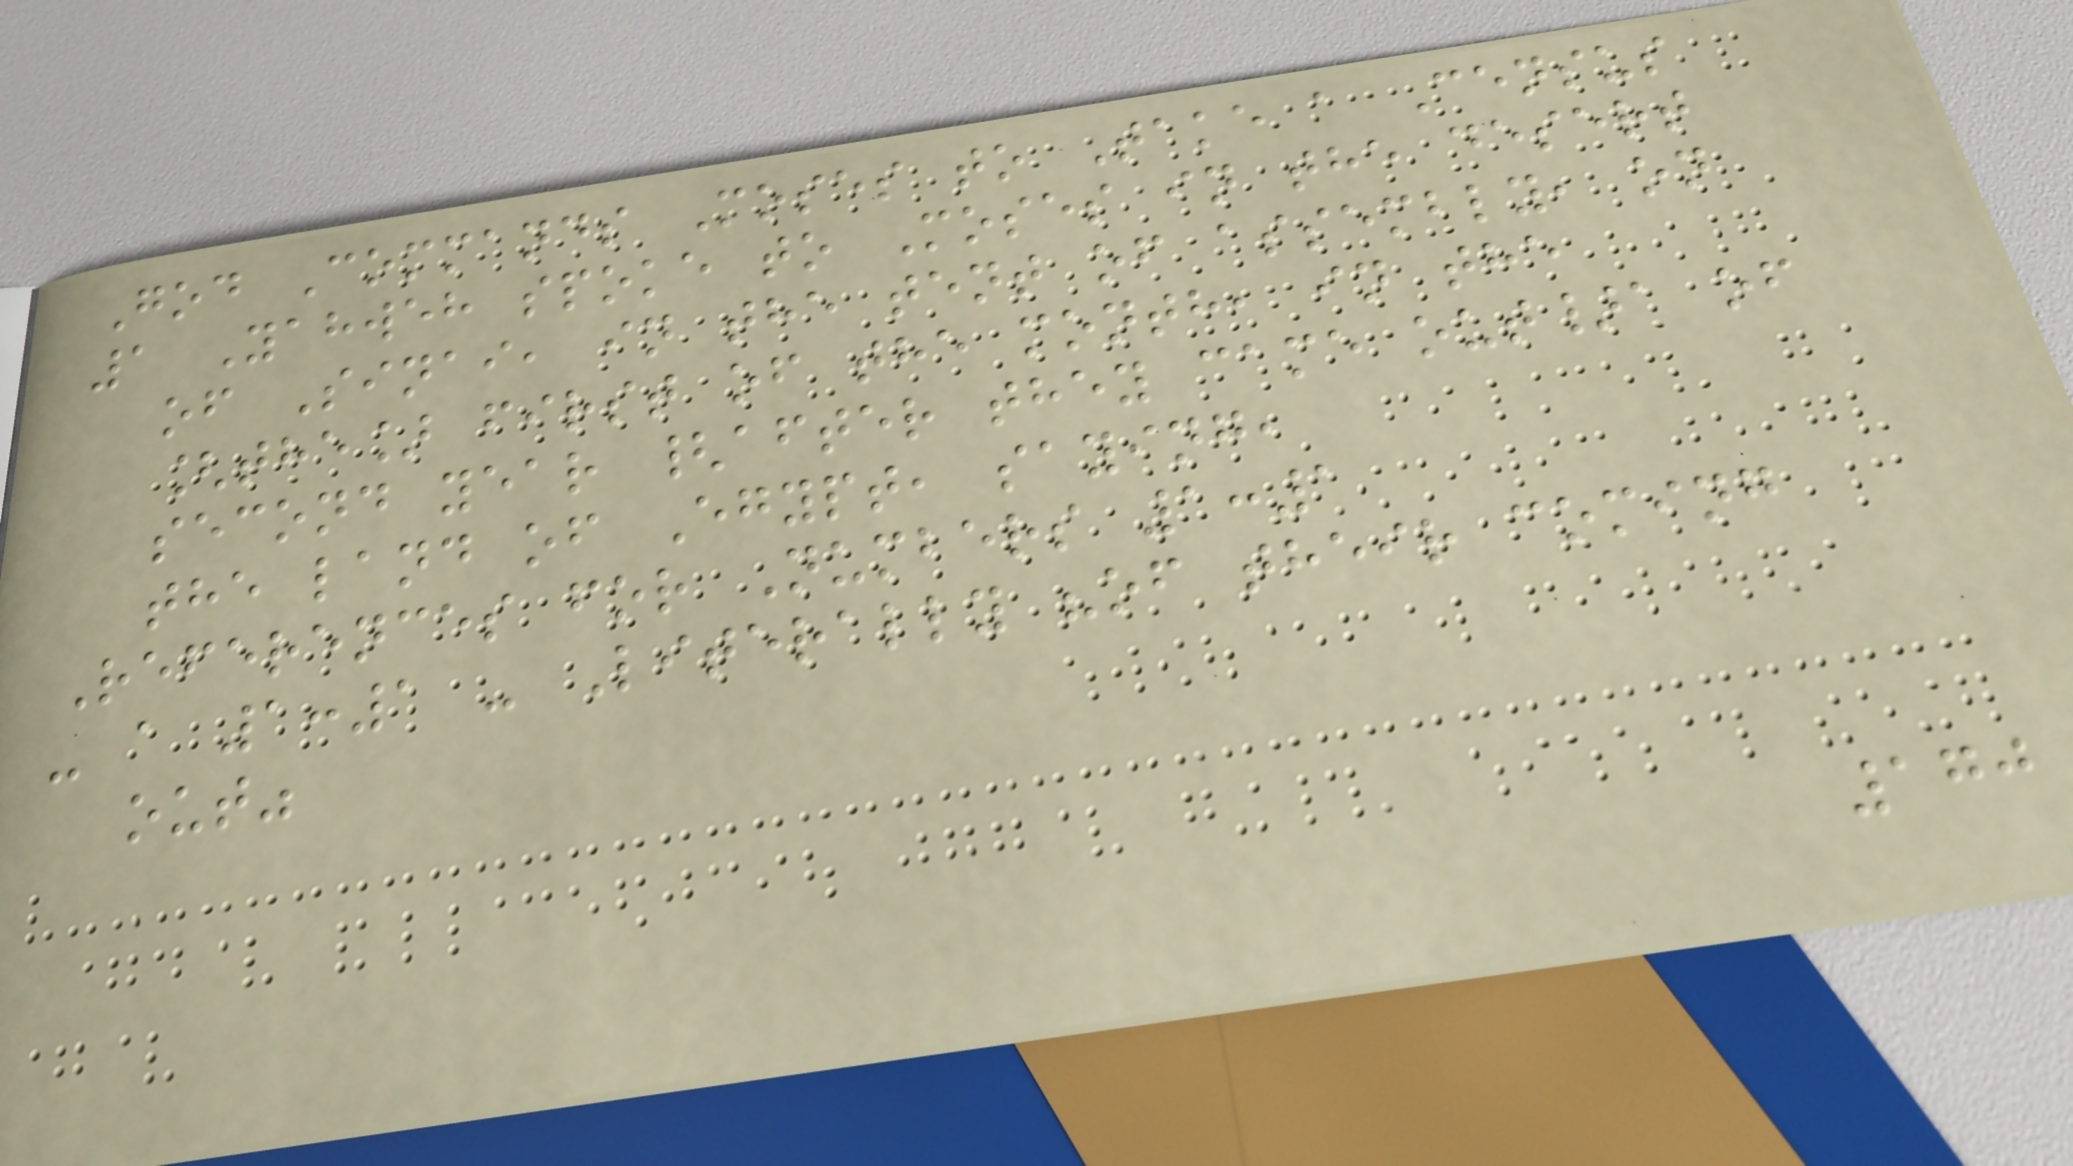God Commands Moses to Take a Census
1 Yahweh spoke to Moses in the desert
of Sinai, in the tent of assembly, on
[the] first of the month, in the
second year {after they came out}a of
the land of Egypt, saying,
References for Numbers 1:1
- a 1:1 - Literally "of their coming
out"
170
